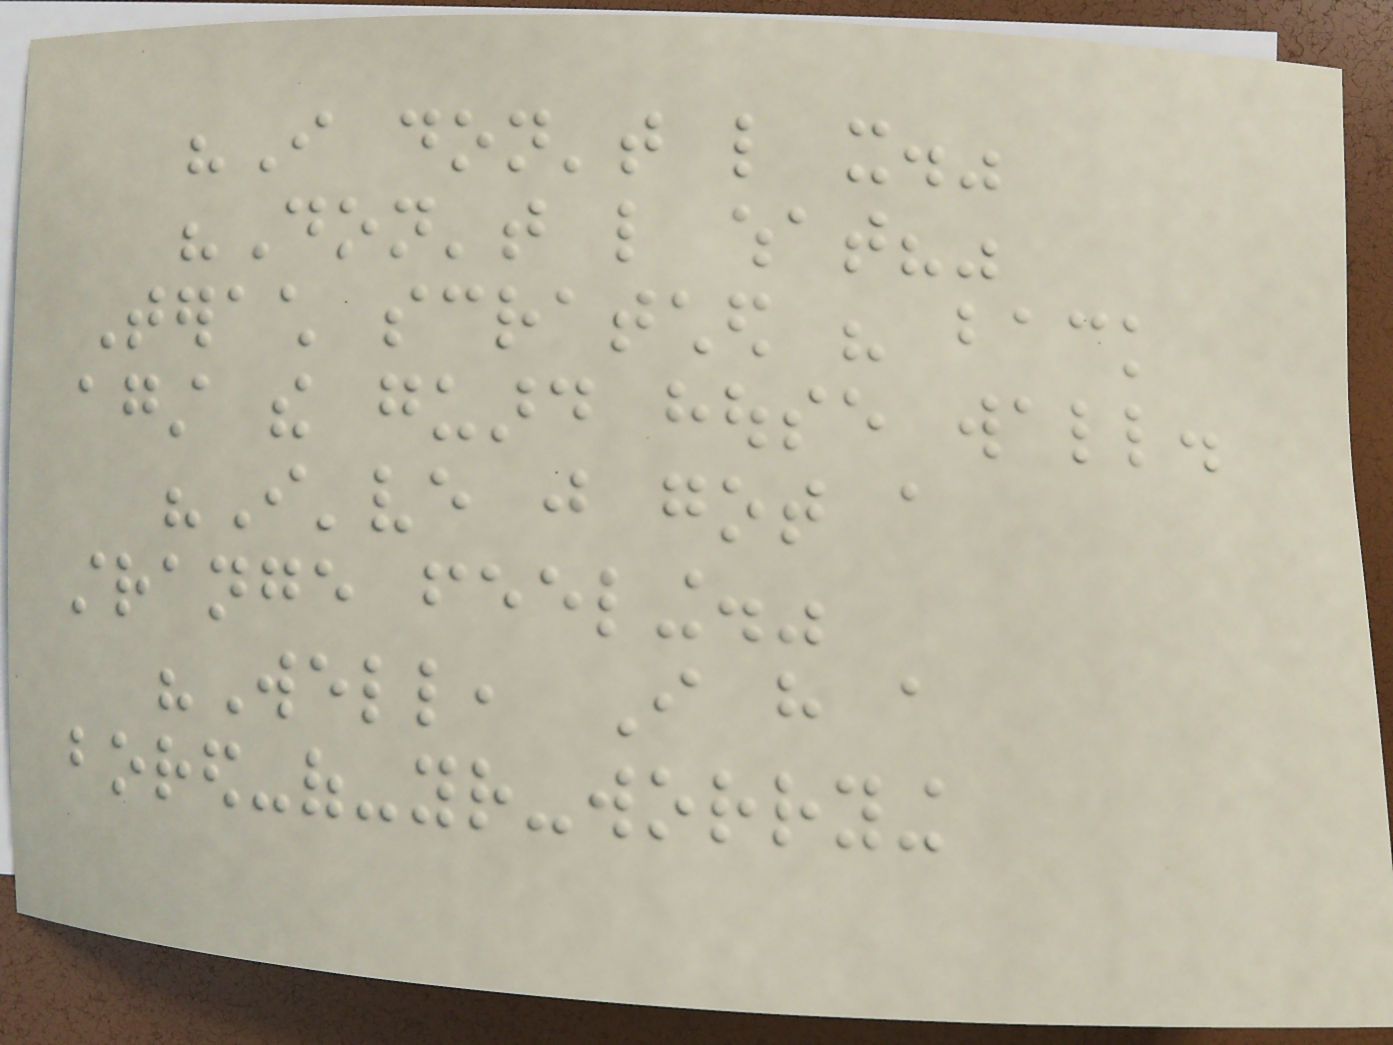"I don't like it."
"Don't like what?"
Terach scratched his back
against the guard house wall.
"I've just got a
strange feeling."
"Well, I have a
bored-of-your-worrying
